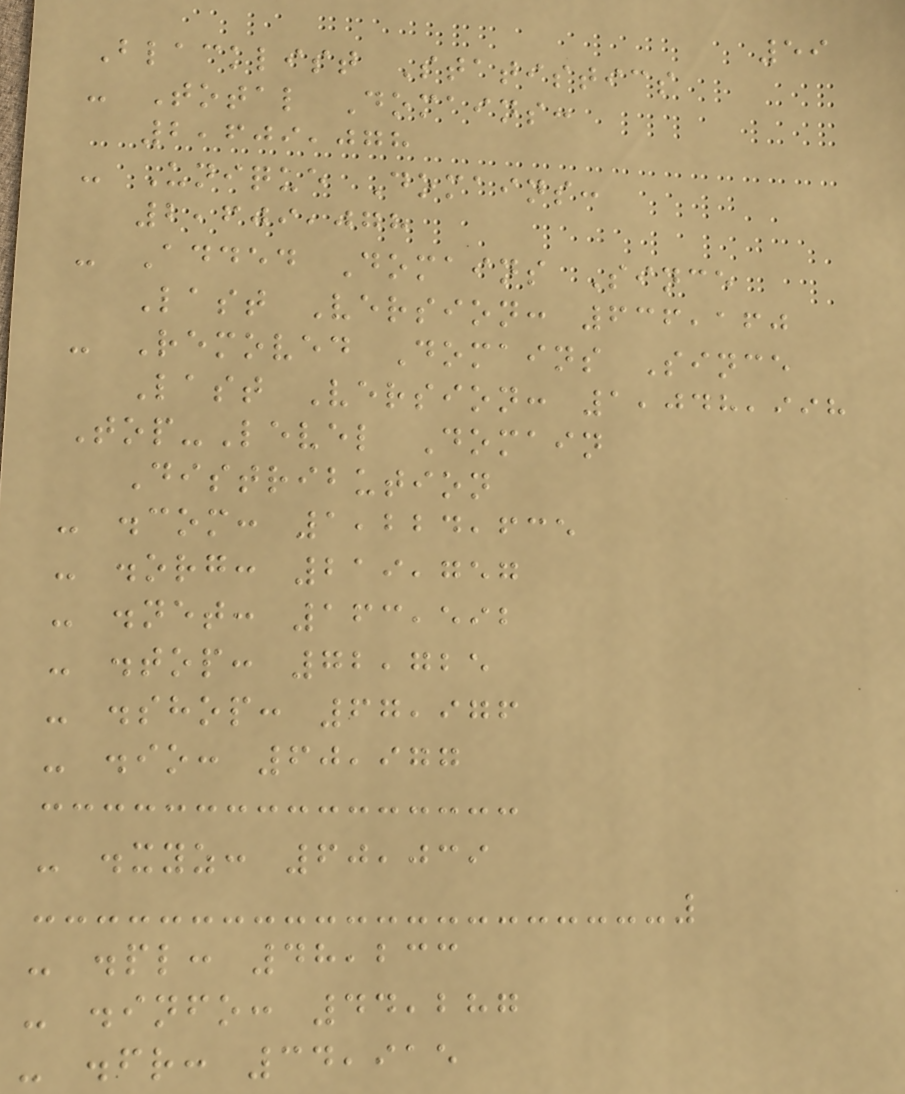59
Blacklist Statistics
- Total Domains:
2,609,078
- Unique Domains:
2,609,078
- Added Domains Since
Last Version: 636,160
- Removed Domains Since
Last Version: 1,048,998
Top-Level Domain
Distribution
- .com: 1,224,635
- .org: 219,757
- .net: 163,592
- .top: 72,725
- .shop: 67,976
- .io: 60,977
- .xyz: 60,039
- .pl: 48,233
- .info: 44,287
- .fr: 34,915
